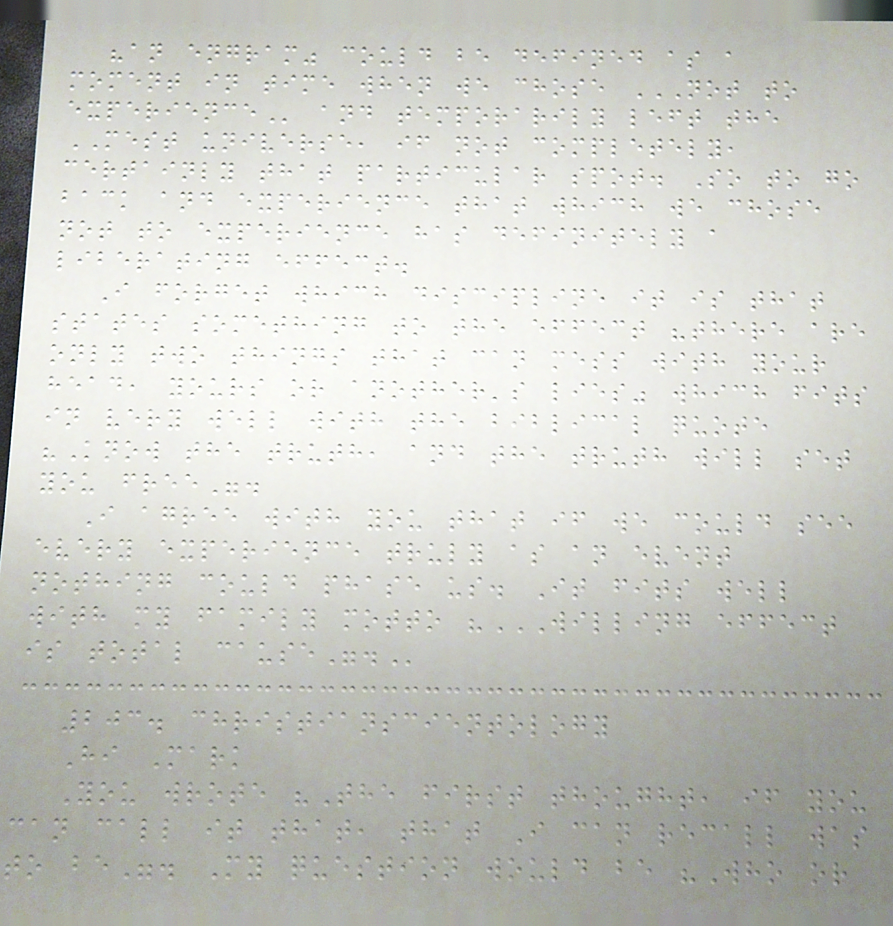"an engram" could be defined as a
moment in time when we chose NOT TO
EXPERIENCE and temporarily left the
MEST universe, if not completely,
certainly that particular spot. So to go
back and experience that which we chose
not to experience has definitely a
liberating effect.
I forget which discipline it is that
states something to the effect "there are
only two things that can mess with your
head, yours or another's lies" which fits
in very well with the biblical quote
"Know the truth, and the truth will set
you free".
I agree with you that if we could see
every experience truly as an event
nothing could phase us. It fits well
with my family motto "WILLING EFFECT
IS TOTAL CAUSE".
203. christianscientology
Hi Mark
You wrote "The first thought, if you
can call it that, that I can recall was
to be". My question would be "Who or
